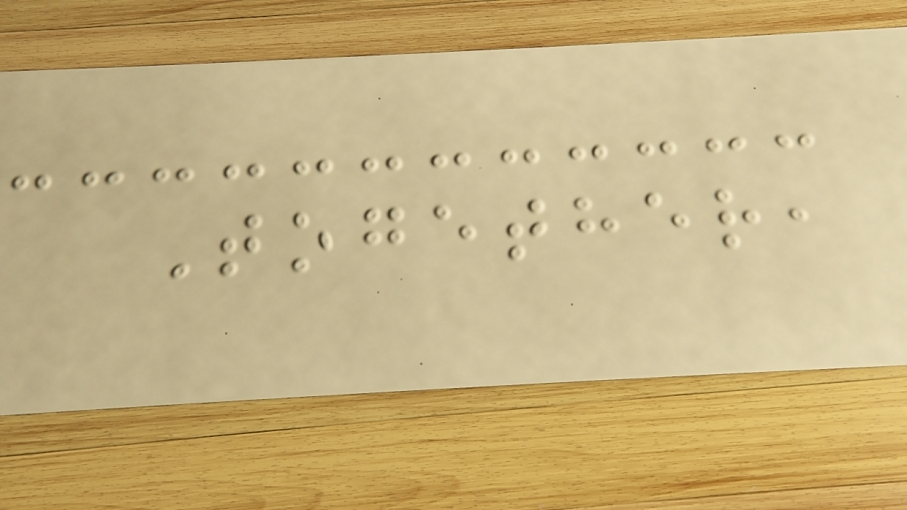Together,
